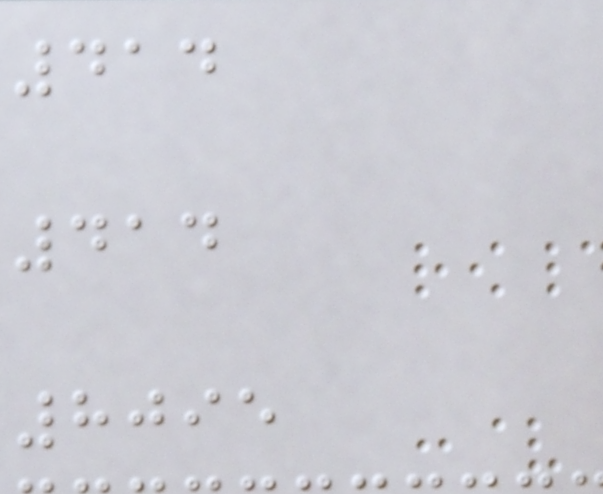414
414
8095
